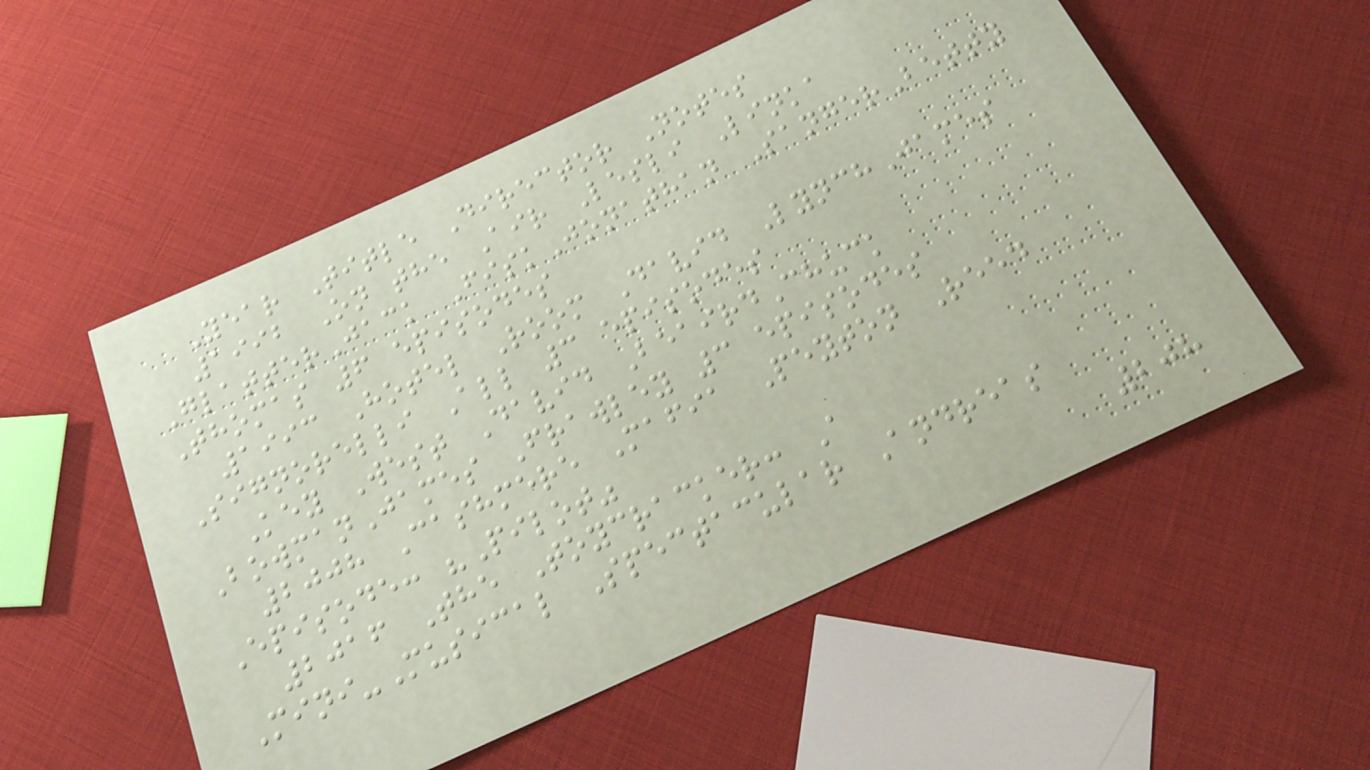Year Title Director Notes
1992 On the Air Lesli Linka
GlatterJack FiskJonathan SangerBetty
Thomas 6 episodes
1993 Hotel Room David LynchJames
Signorelli All 3 episodes
Key West David BeairdChuck
BowmanJames Frawley 3 episodes
2008 Cashmere Mafia Peyton Reed
Episode: "Pilot"
2016 The Toycracker: A
Mini-Musical Spectacular Andreas
208
